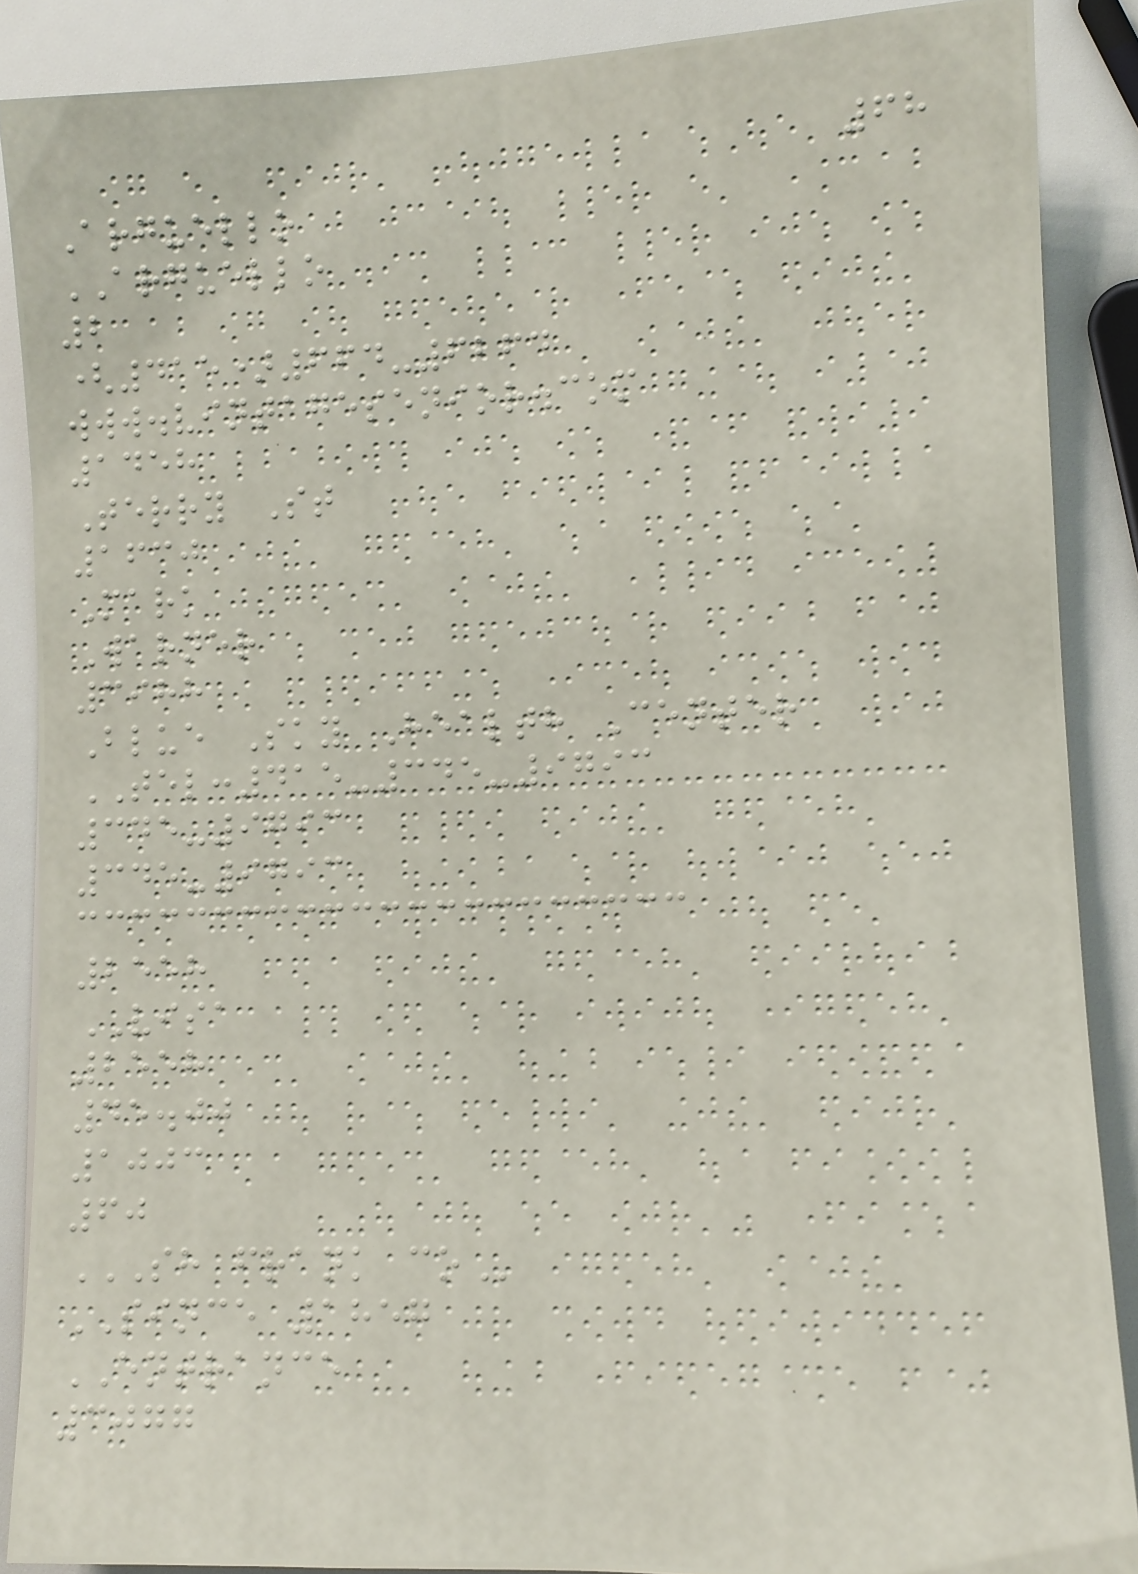68
Arguello
ARGUELLO
2
(415)664-6264
www.vintagesenior.com
1458
Terry St
1630
Mark
Warner
3988
Blue Sky Health Center
TEL:415-345-9793
345-9793
345-9793
2558
VISA
2558
45.00
1003
60
SH FRANK CO
SINCE 1857
ENTRANCE
3077
